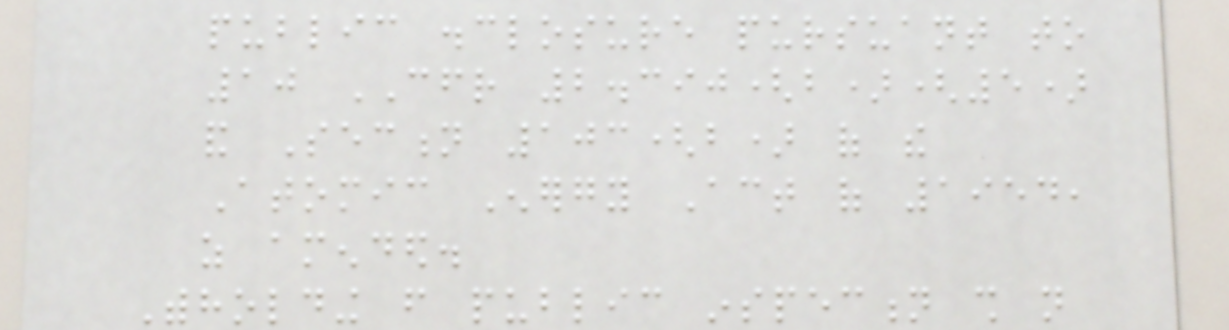public disclosure pursuant to
10 CFR 2.390(b)(5)
and Section 103(b) of the
Atomic Energy Act of 1954,
as amended.
Withholding from public inspection shall not
